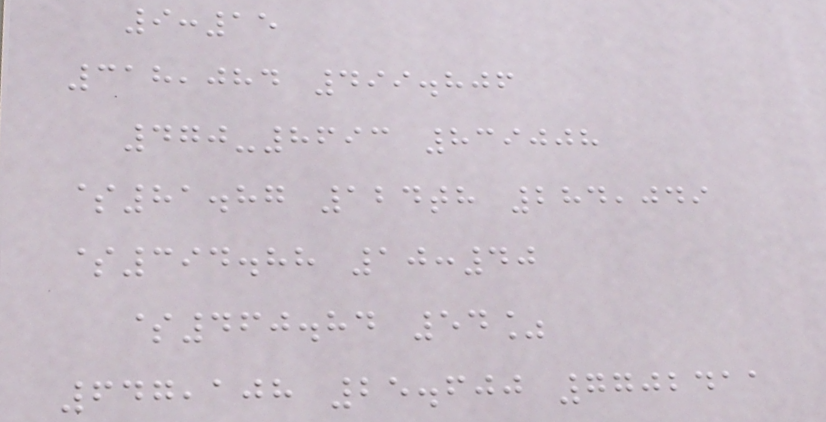9:15
318,084 499.806
470-8693 839008
$81.87 124th 284,049
$394.88 10:40
$460.84 54%
647,108 25.600 7702411
